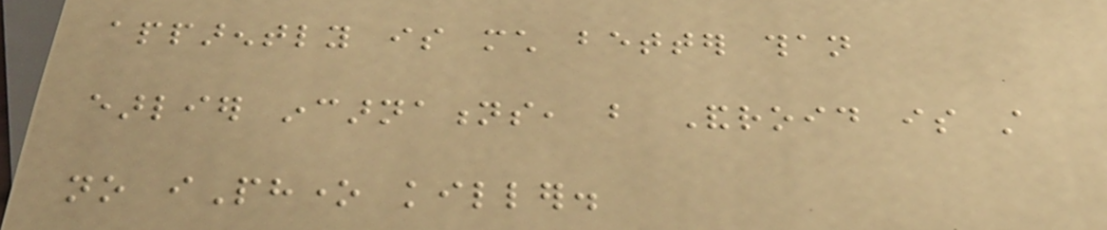apparently is much better than
earlier incarnations, but Android is still
no iPhone killer.
